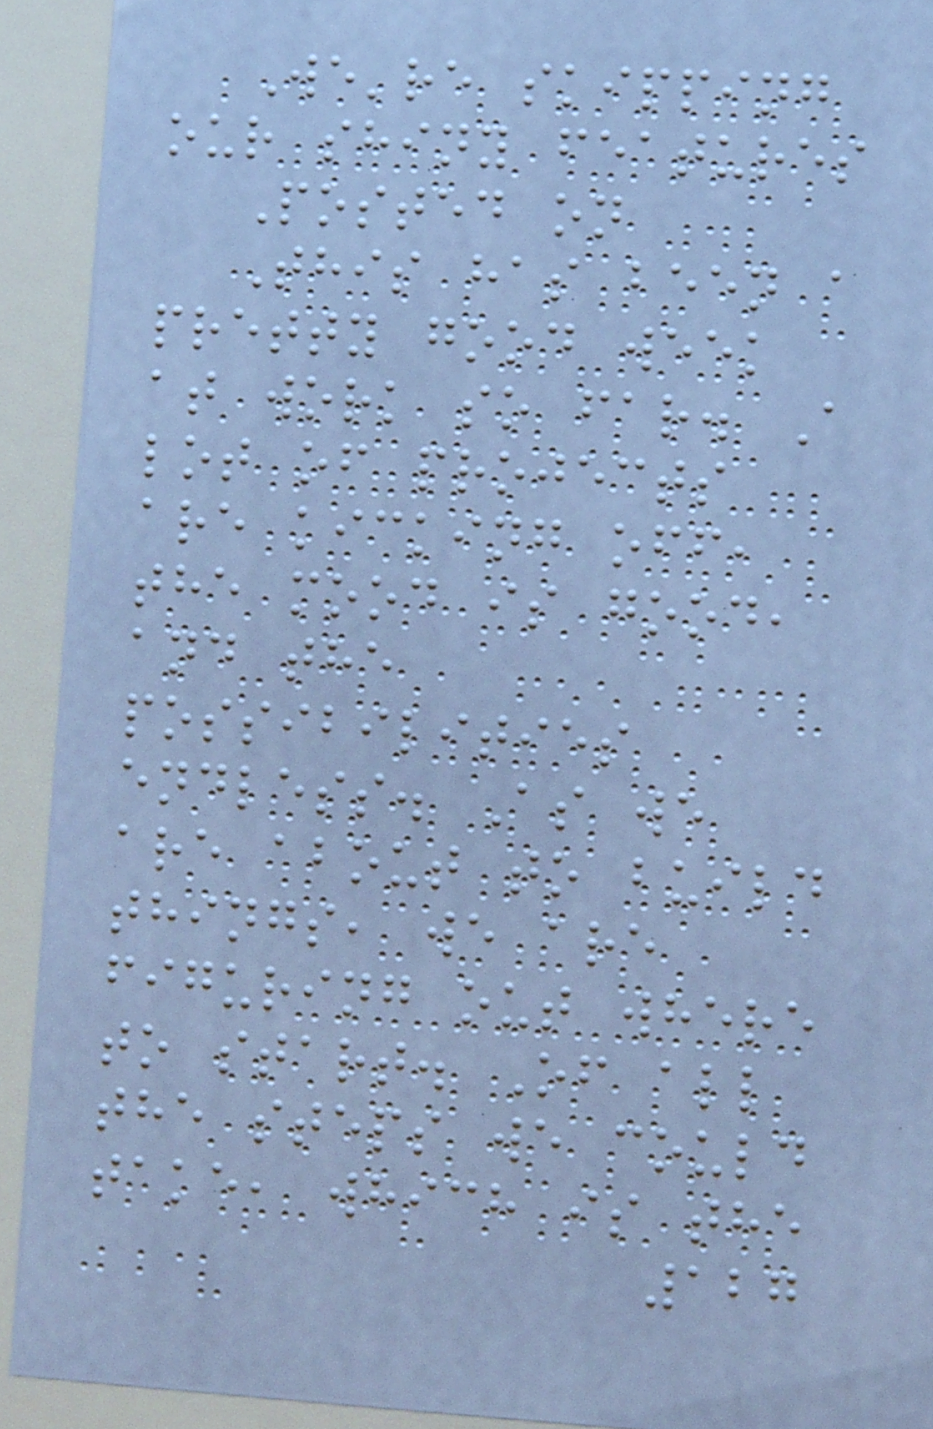We're skipping
our shiny features
Posted on
This has been a
pretty good week
at work so far. A
lot of projects
are kicking off,
the mood is good,
and the
possibilities
endless. As we
are about to build
things, we are
figuring out where
to start. Of all
the steps we could
take, which is the
127
